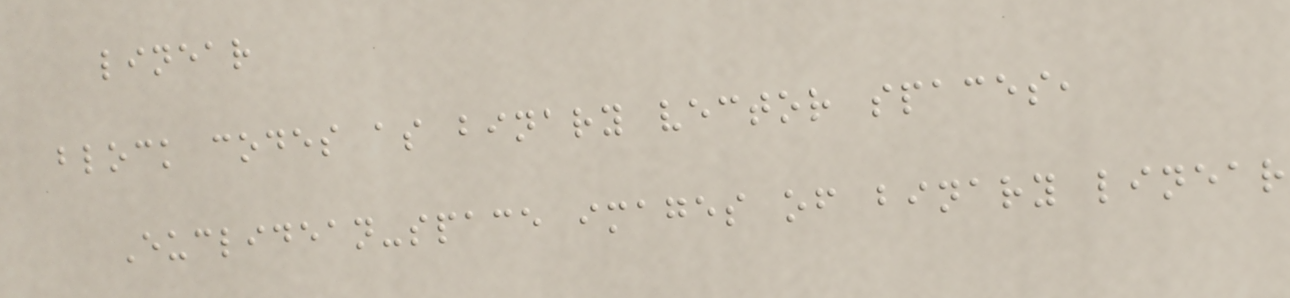linear
block codes as binary vector spaces,
Euclidean-space images of binary linear
